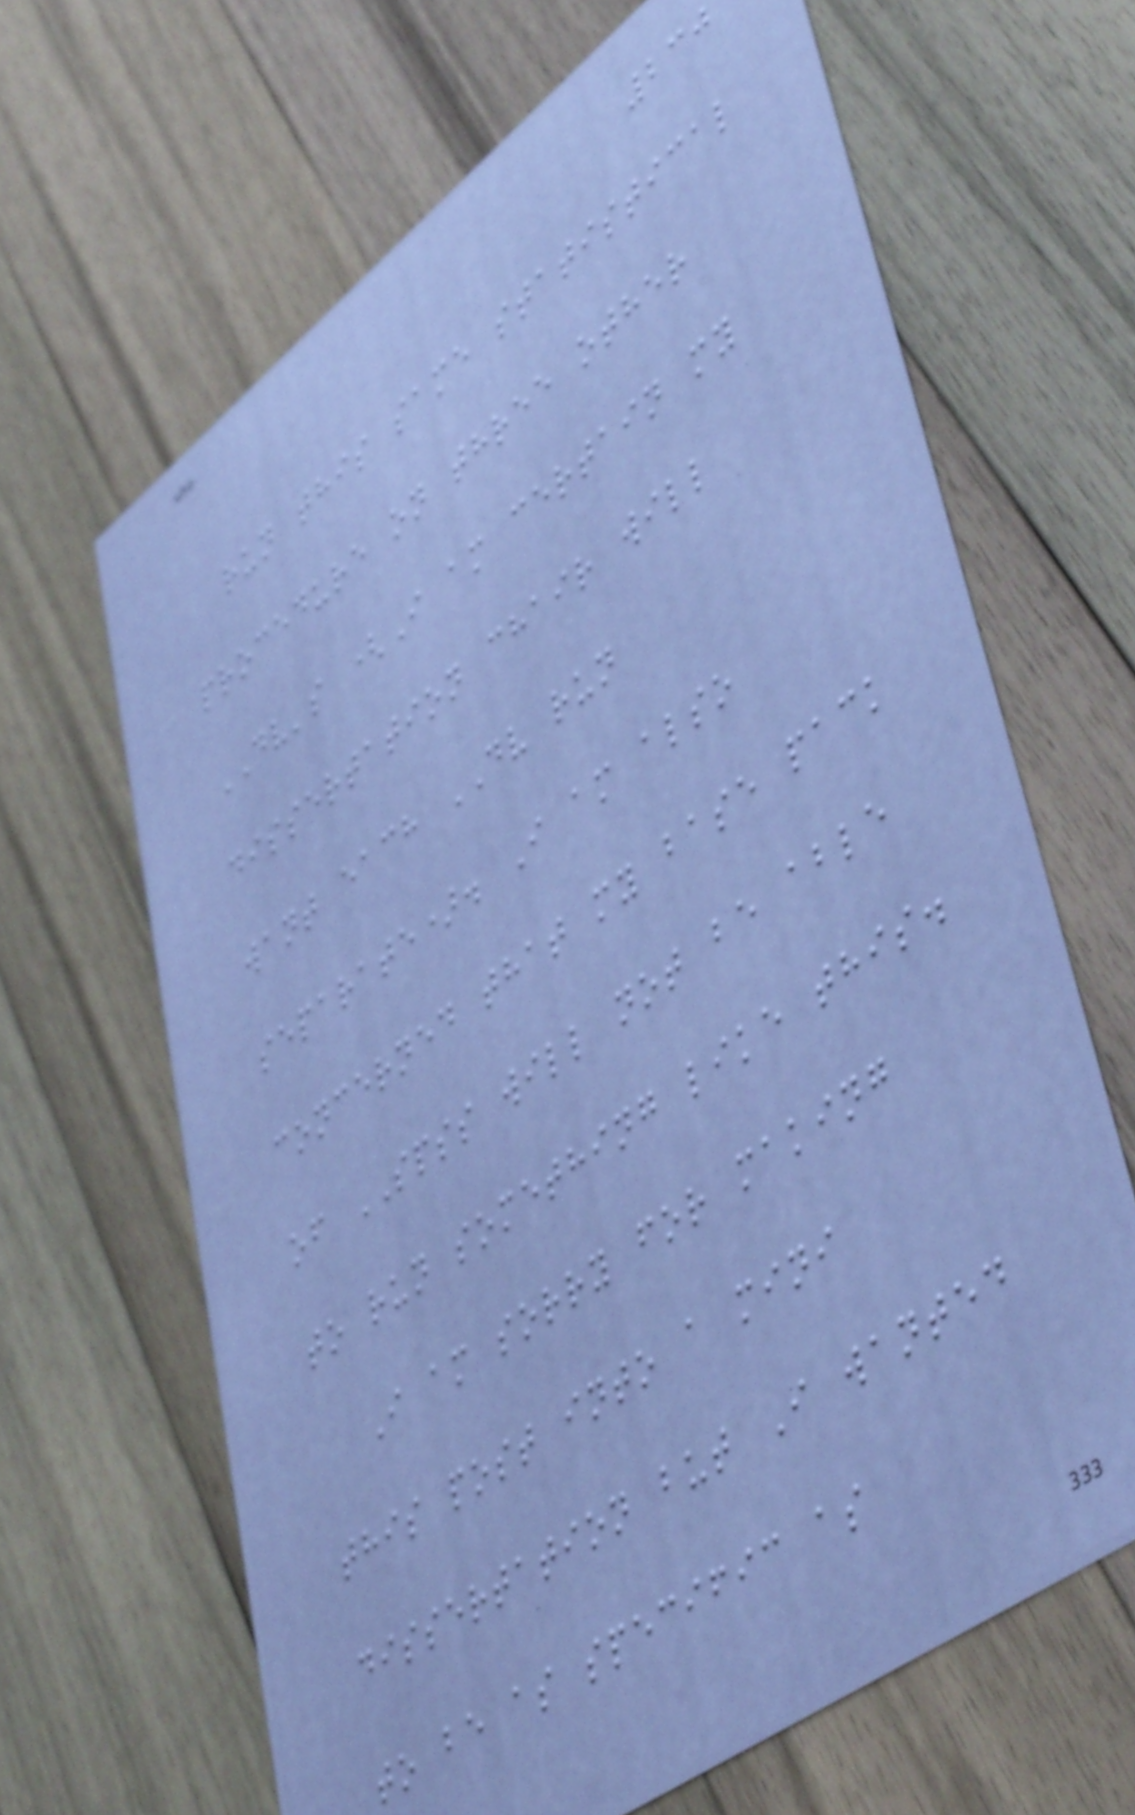230
run this same statistical
procedure on three other
DV's (I am certain my
dissertation chair will
want each DV run
separate). I am also
concerned that my base pack
of SPSS will not be able
to run something like this.
I am sorry for making
this post into a mini
dissertation but I wanted
to be as specific as
